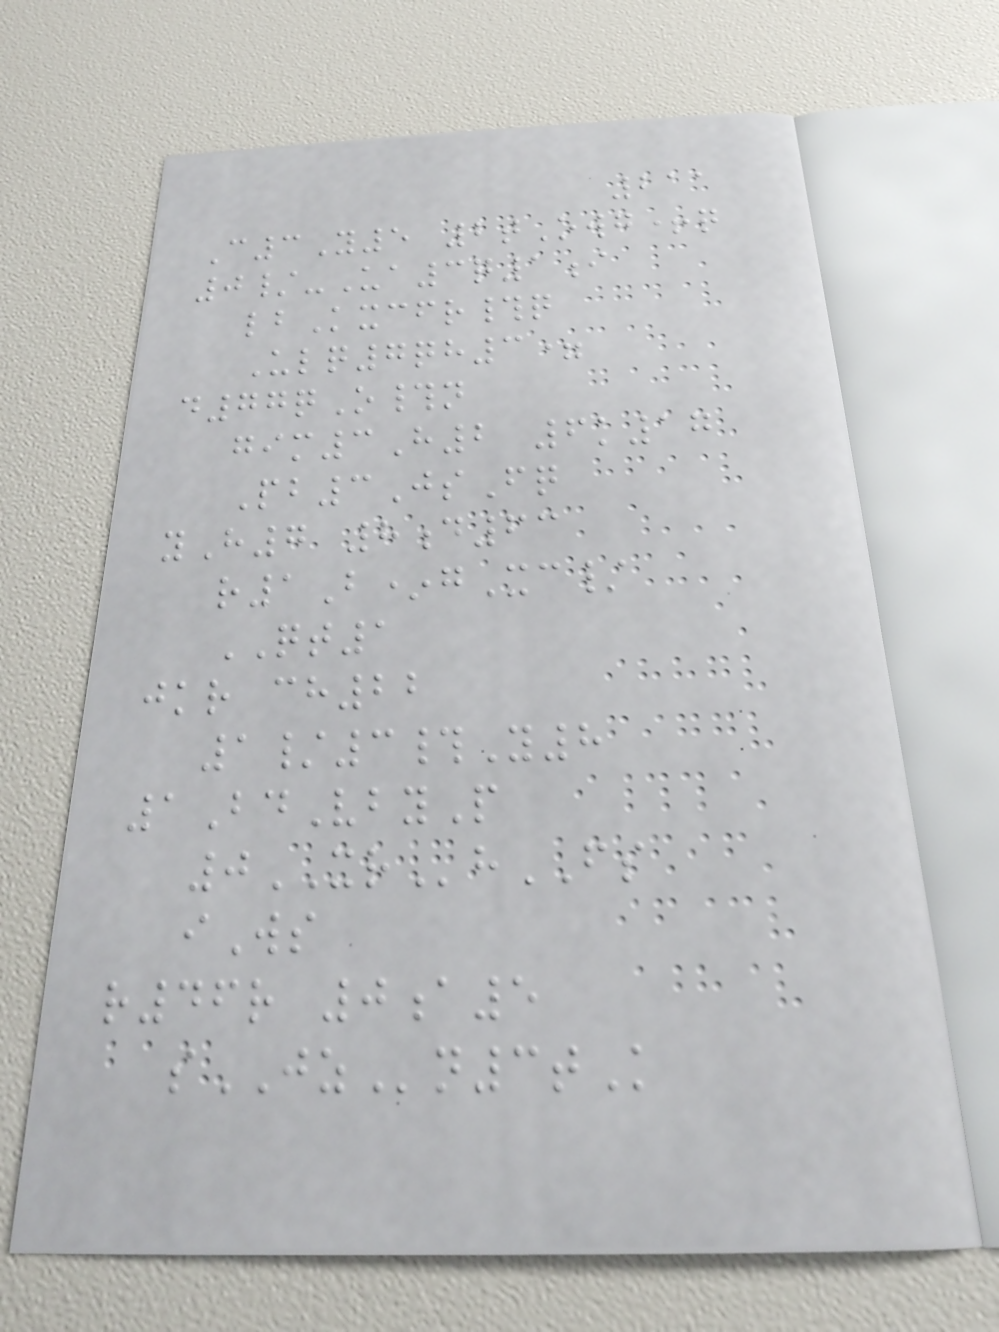211
C3Y5 2tOwg+q
0/-Ua3q1i
lbKxcfr#q
Ulq7qh3=
d77qO#n
gim3H2 6k17
Pb3JsFq
yH7 8d63
r1B*gXc/
QT1
jkr ch22
1/3#Y8
1BdVbyP
0XRhFS
iWs
r46r 0a5
sJZn3tK
